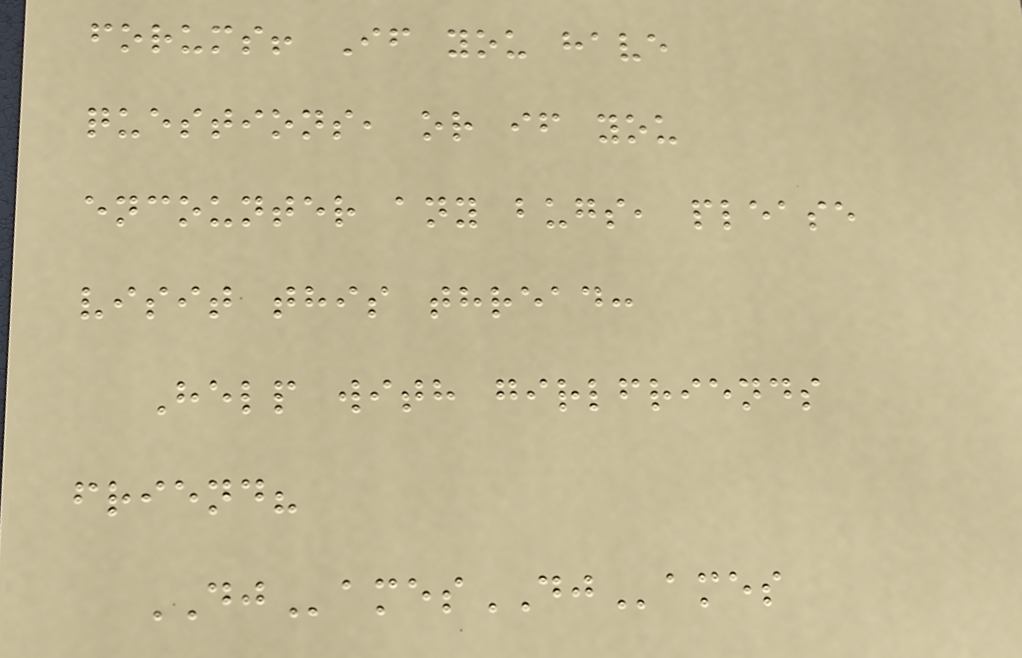forums! If you have
questions, or if you
encounter any bugs, please
visit this thread:
Help with girlfriends
friend?
DJamesDJames
